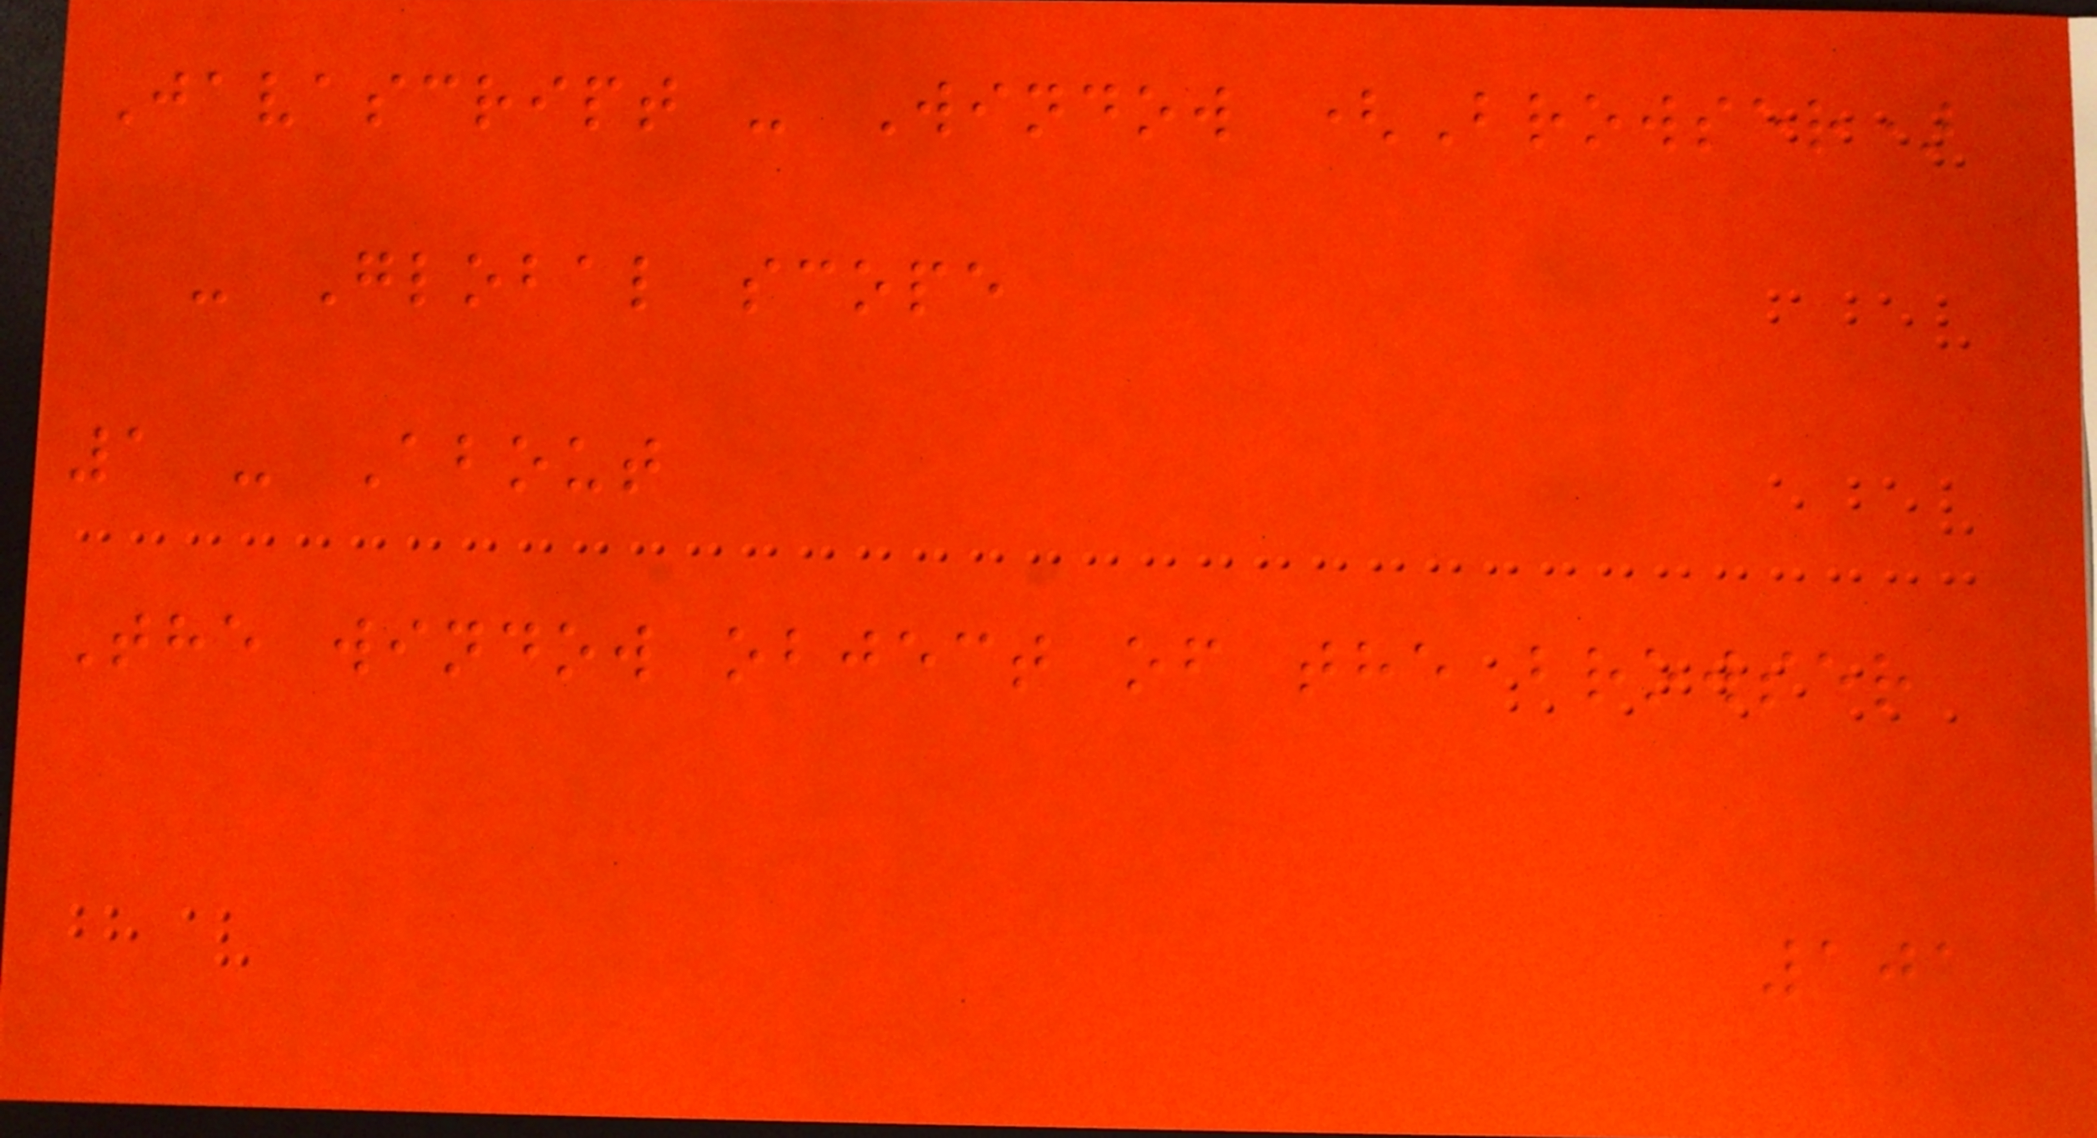Javascript - Window (Browser)
- Global scope
1 - About
The window object of the browser
101
